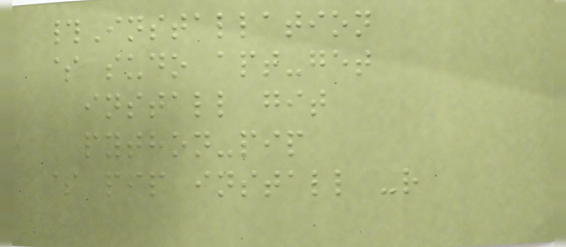#Installation
$ sudo apt-get
install git
python-pip
$ pip install -r
